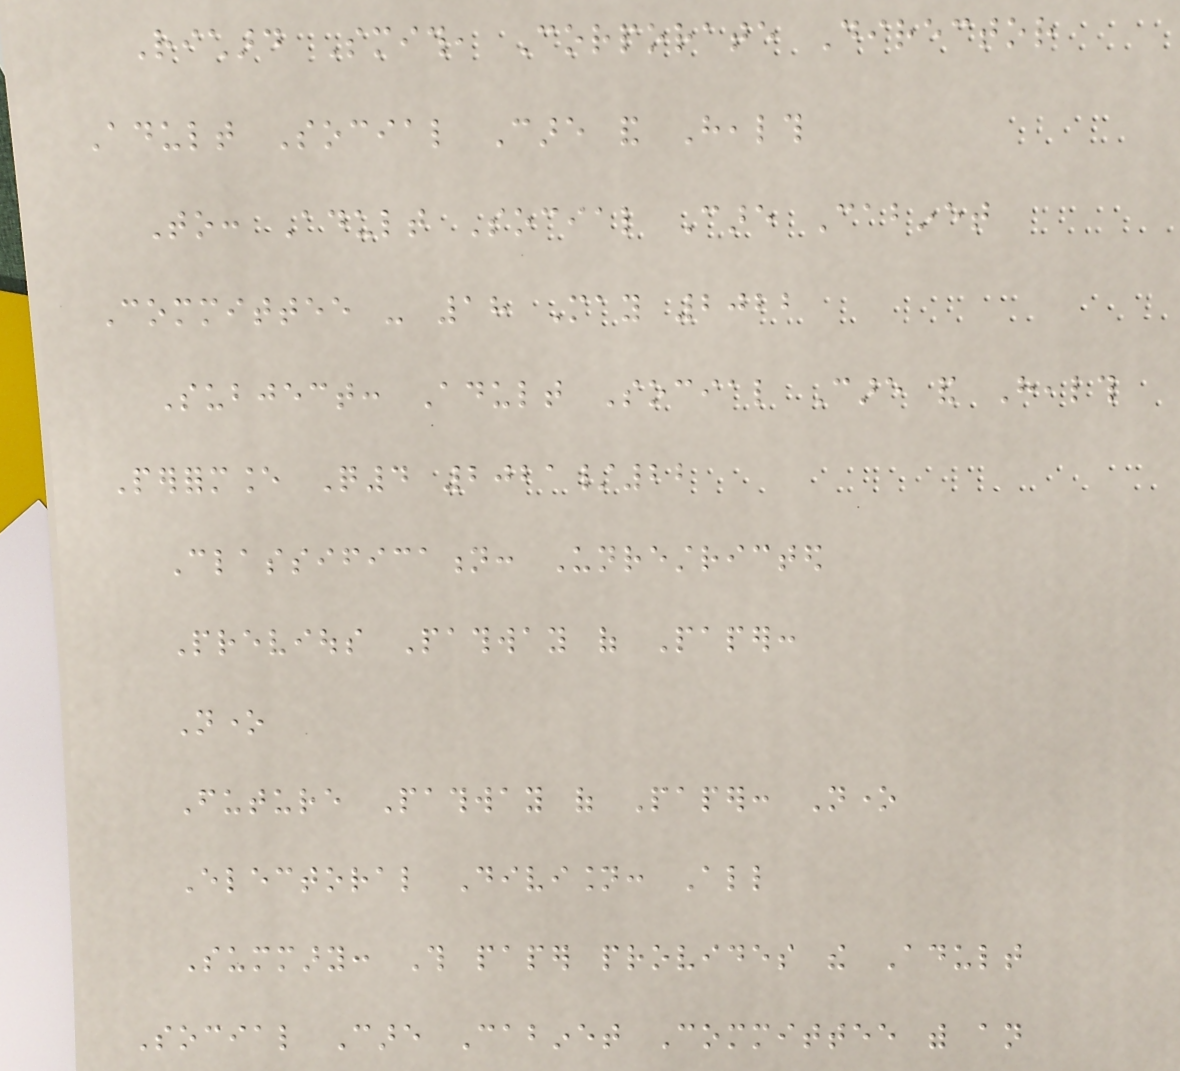Richard Smith, Corporate Director
Adult Social Care and Health
To: Adult Social Care Cabinet
Committee - 18 May 2022
Subject: Adult Social Care and Health
Performance Q4 2021/22
Classification: Unrestricted
Previous Pathway of Paper:
None
Future Pathway of Paper: None
Electoral Division: All
Summary: This paper provides the Adult
Social Care Cabinet Committee with an
